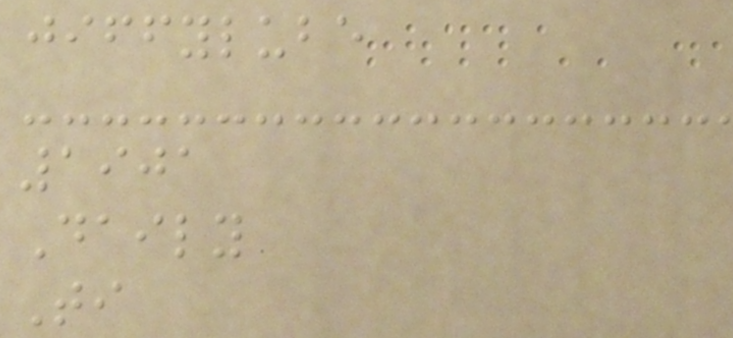jiffylube
1901
Daily
Ti
